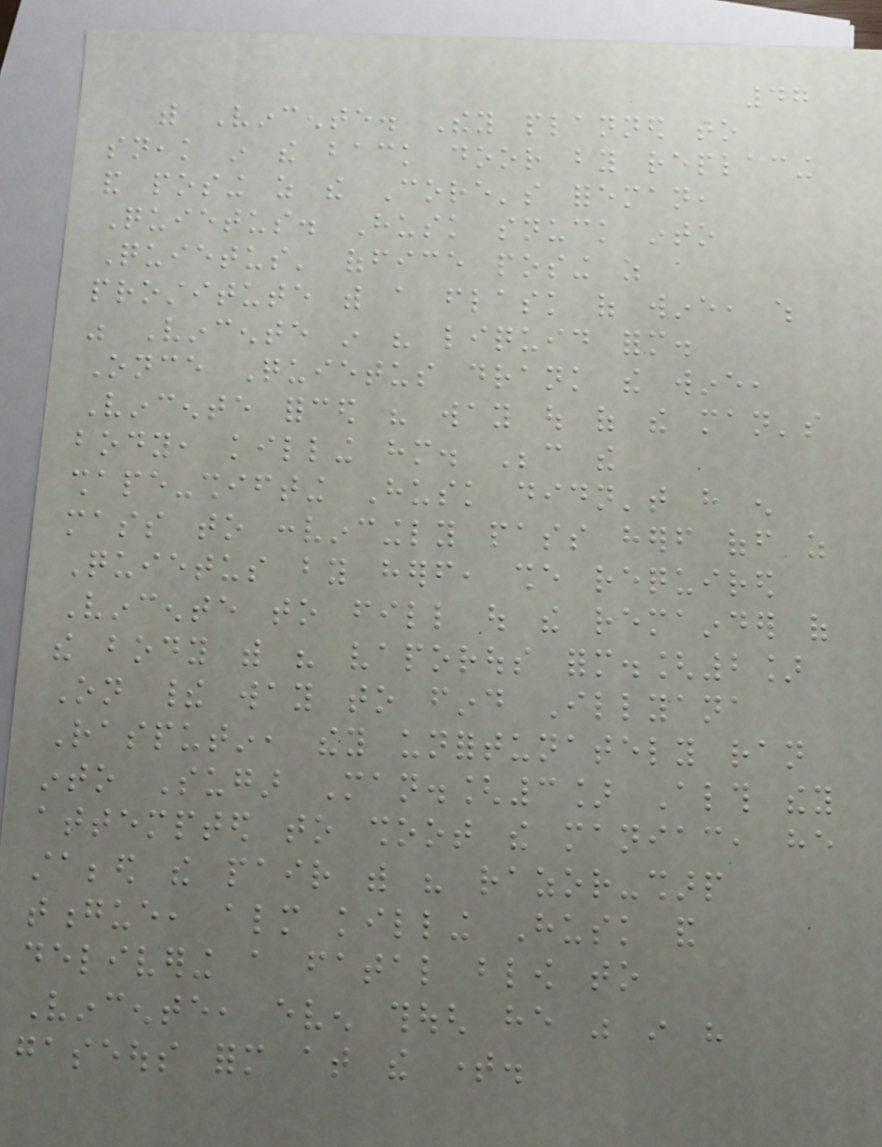47
with Vincente. They planned to
sneak in the back door by replacing
and posing as the Core's foreman,
Quietus. Husk snuck into
Quietus' office posing as a
prostitute with a flask of wine, which
was Vincente in his liquid form.
Once Quietus drank the wine,
Vincente forced his way out of the man's
body, killing him. Because the
shape-shifting Husk didn't have enough
mass to convincingly pass herself off as
Quietus by herself, she required
Vincente to fill out the remainder of
the body with his vaporous form.[2]
On their way to find Illyana
Rasputin, they unfortunately ran
into Sugar Man.[3] Although they
attempted to shoot the maniac, he
stabbed the pair with his razor-sharp
tongue, almost killing Husk and
delivering a fatal blow to
Vincente, even though he was in his
gaseous form at the time.
